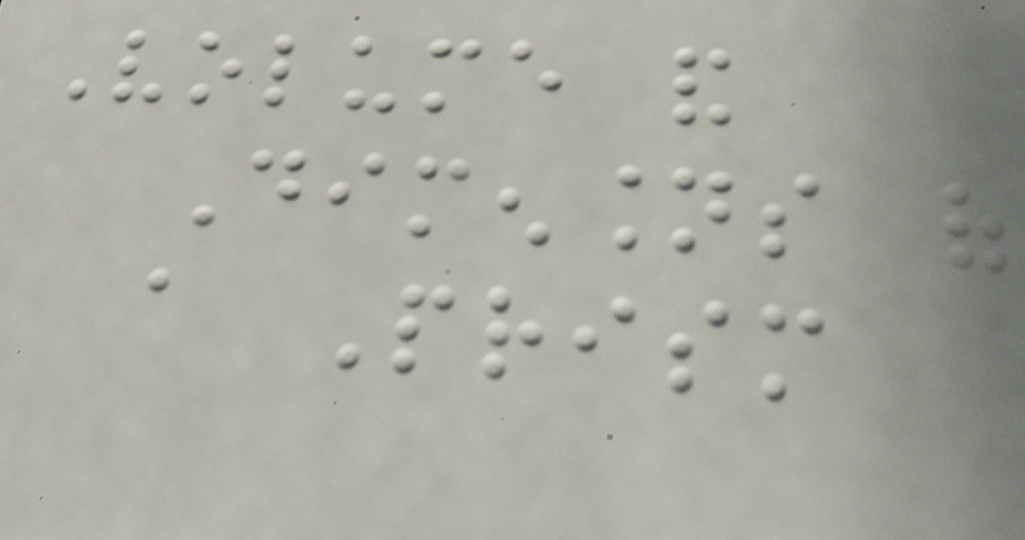Volume and
Dimensions of
a Prism
